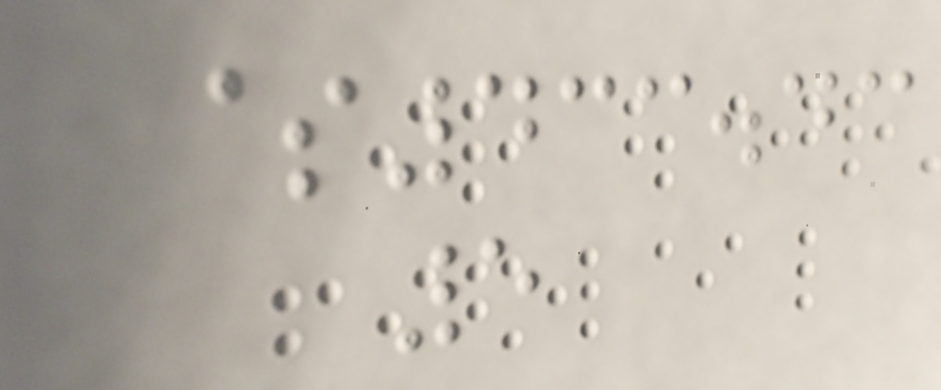$433.43
5
